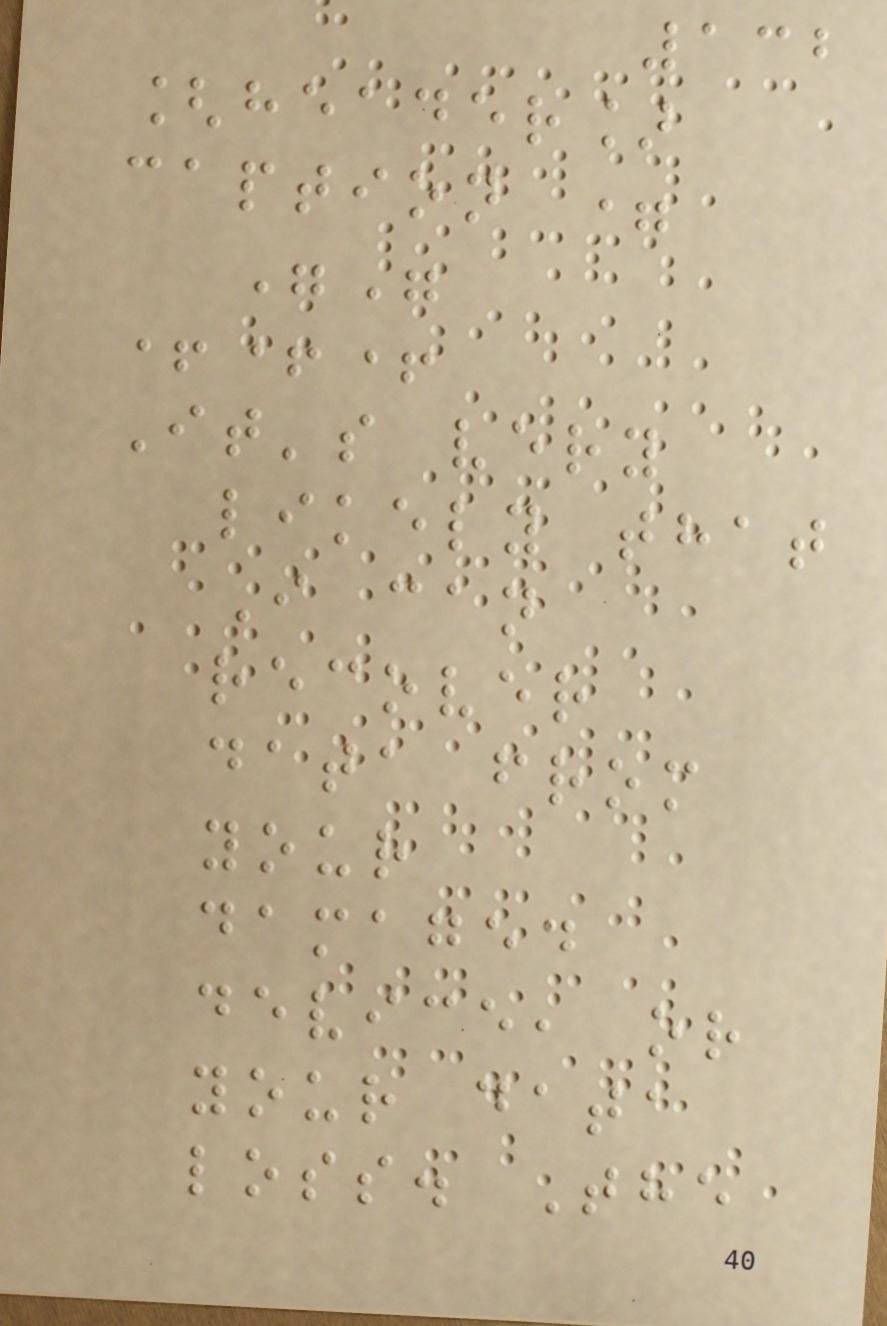132
[header]
caption =
""
+++
It's very
likely that
I can
recover
data from
your
damaged
device, or
your data
loss. The
